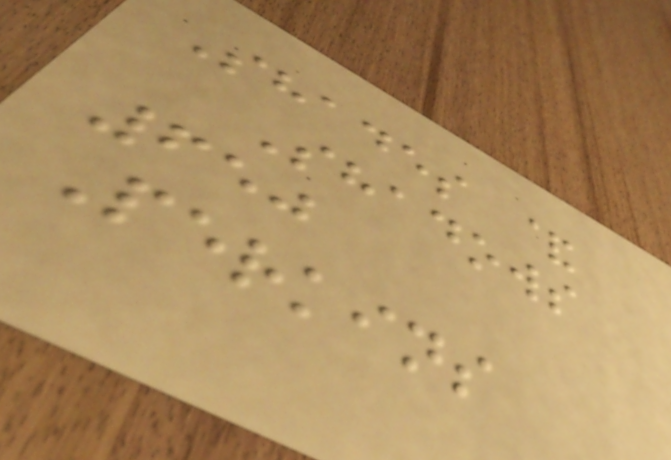Shades &
Shadows
650
Perkins
